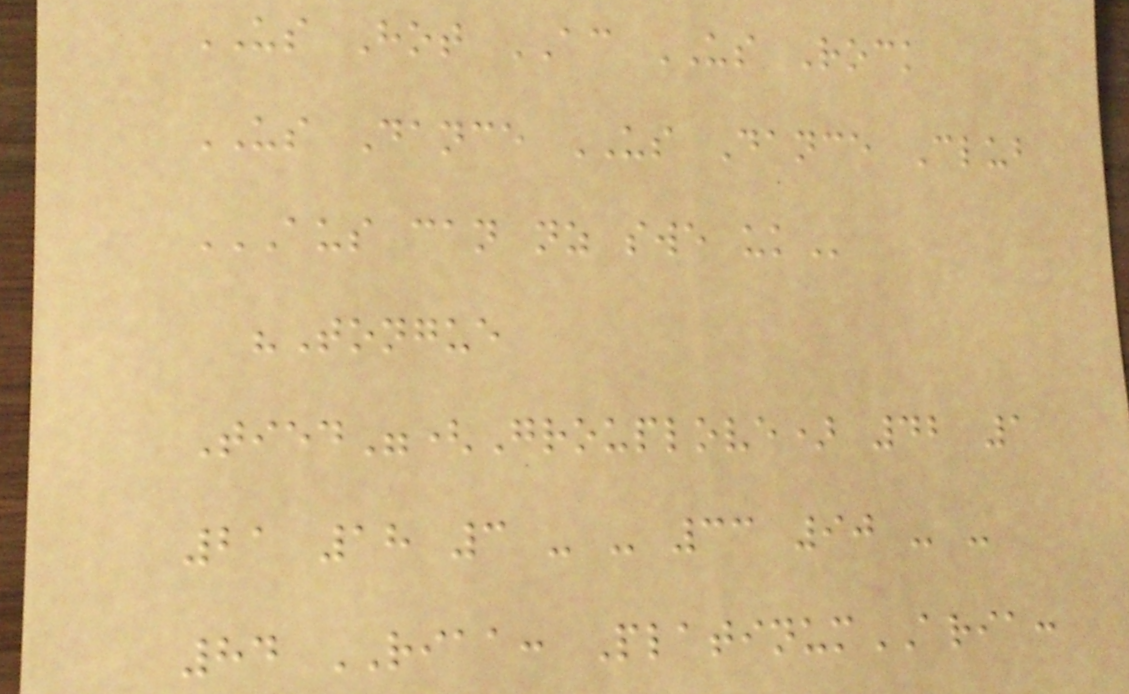US Hot AC US Rock
US Dance US Dance Club
AUS CAN NZ SWE UK
"Tongue
Tied"(Grouplove) 42 1
21 18 3 - - 33 90 - -
84 RIAA: PlatinumARIA:
